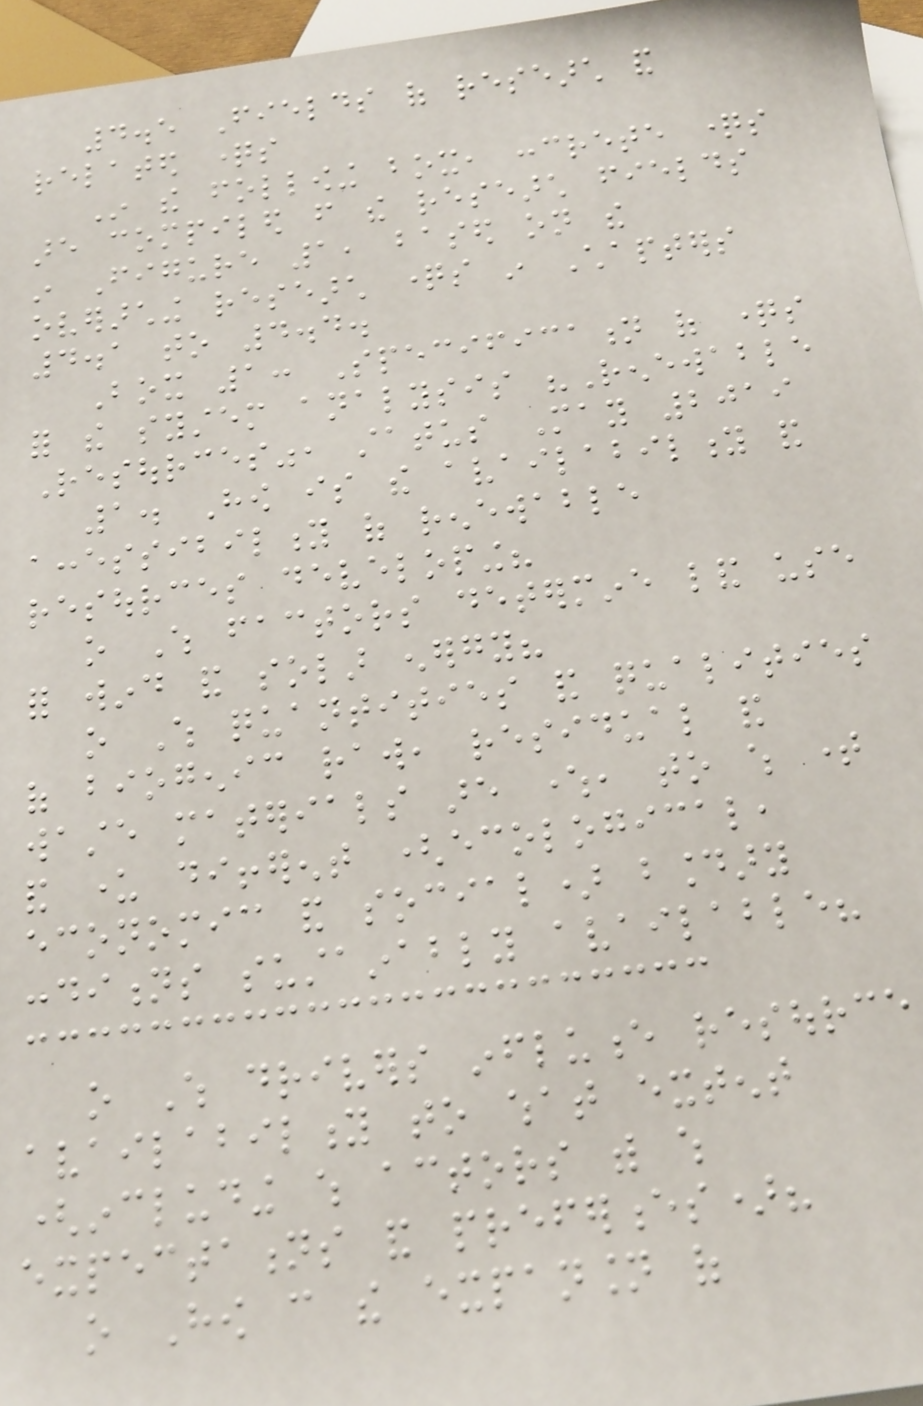4.5 Fields of research and
related questions
In the following box, concrete questions
are compiled from the research fields
in Figure 1, based on the
overarching research questions in Chapters
4.1 to 4.4.
Box 1: Specification of questions
for the system analysis "Renewable
Resources", status May 2019
1. How is the availability and
accessibility of renewable
resources developing?
o Which factors determine land use
for wind and solar energy?
o Which quantities and qualities
of biogenic raw, residual and
waste materials are where, to which time
and under different (ecological,
economic and social) boundary
conditions sustainably available?
o Which drivers influence resource
availability to what extent
(including which actors with which
expectations and preferences)?
o How can the expansion of
